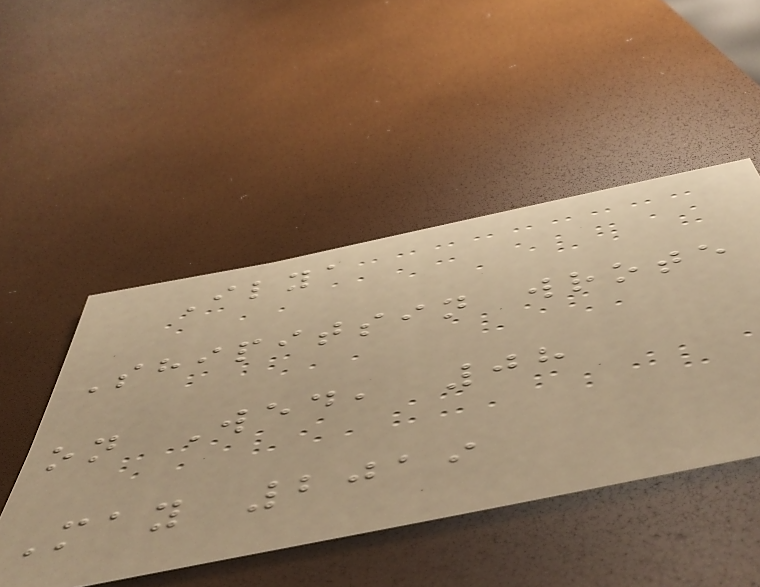Ilya
Shipitsin wrote
on Wed, 08
May 2019
